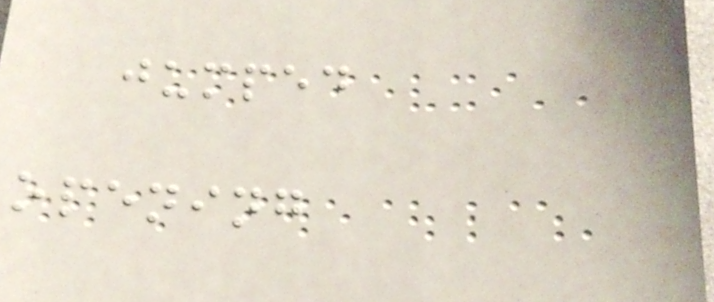jumped
opening
